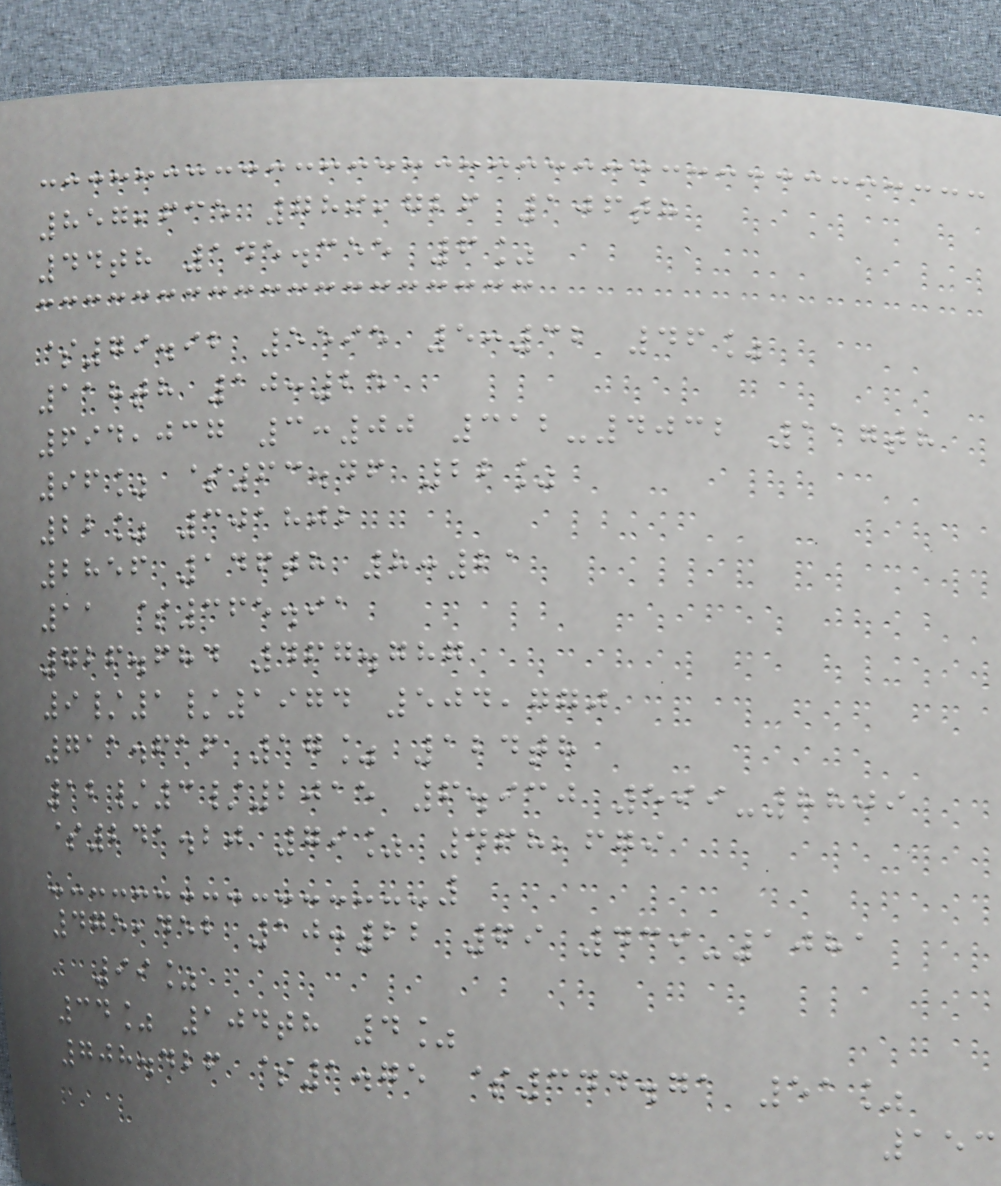857,635 789,726 106th
44th 145.355 6%
$79.92 5595 5:32 46%
118th 10:25
694,037 3:00 312-4032 117th
96% $63.46 22%
22% 301802
2856 146th 8:21
11 $365.91
726.684 467.787
9/1/1974 504,770
711.616 17% 124th
12/3/2015 6.930 599-8809
$241.20 79% 468,679
475,452 10:22 69 439-1081
99%
34% 104th 4%
708.426 $1.75 $344.71 51%
153
